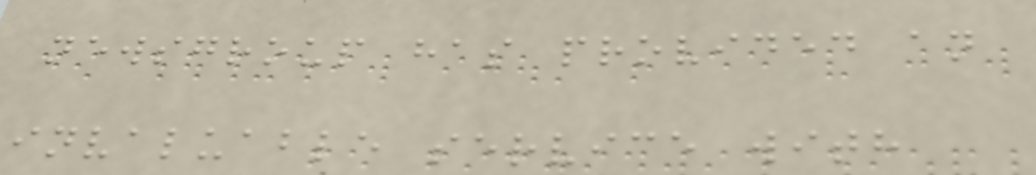newsgroup has provided an
invaluable service with
